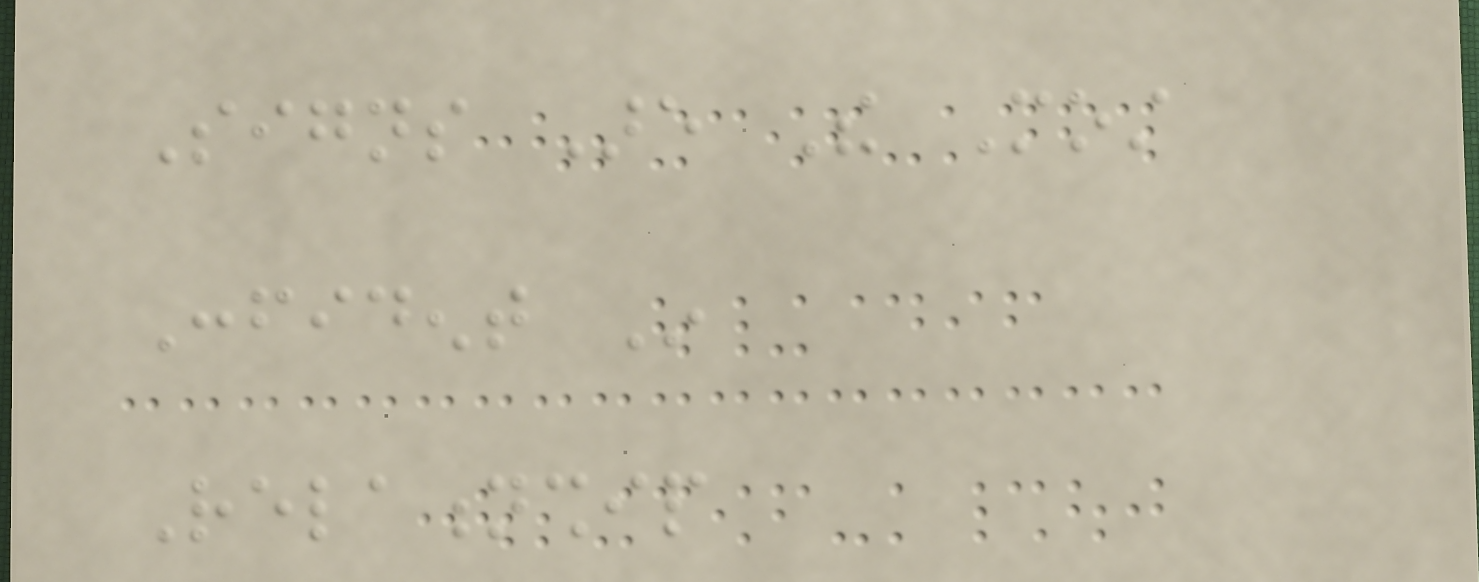Signs Are The Most
Confident In
Relationship
